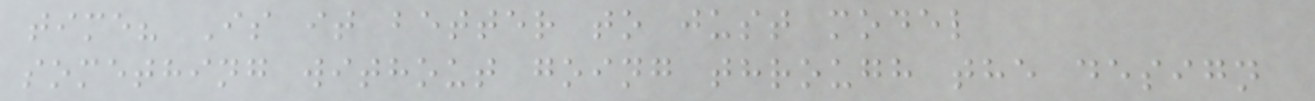time? Is it better to just model
something without going through the design
